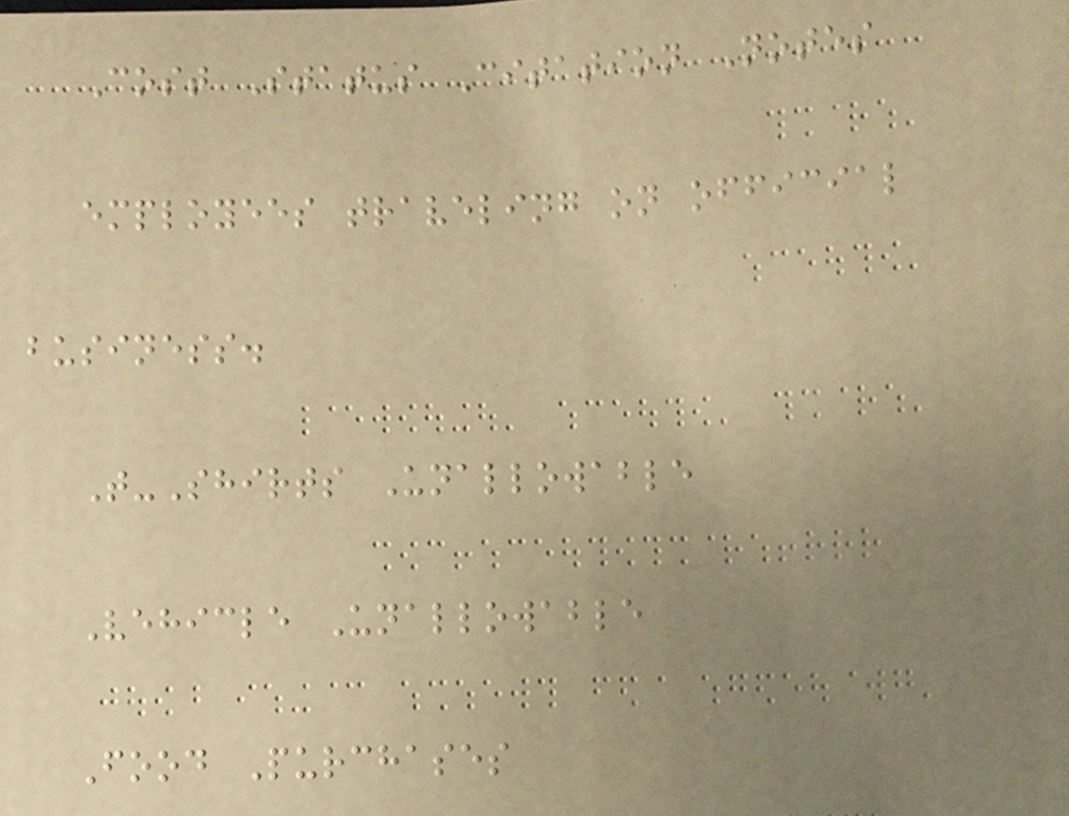Cost Status Citation Notes
employees traveling on official
business.
T-Shirts Unallowable
Vehicle Unallowable
Food Purchases
